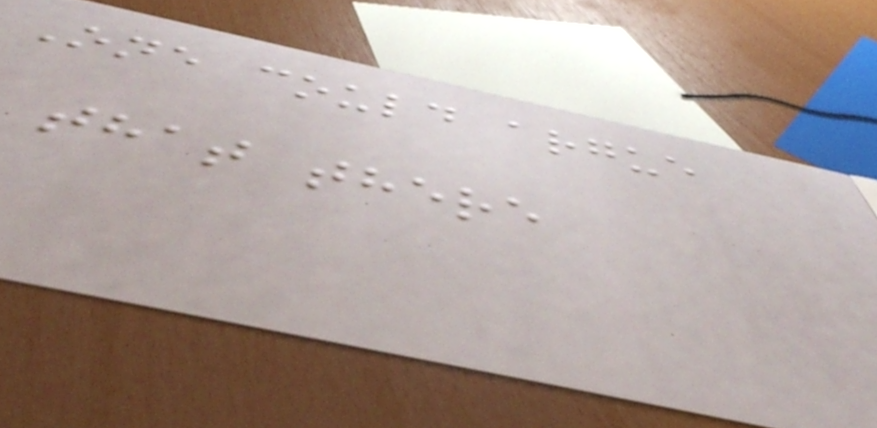One could argue
that there
